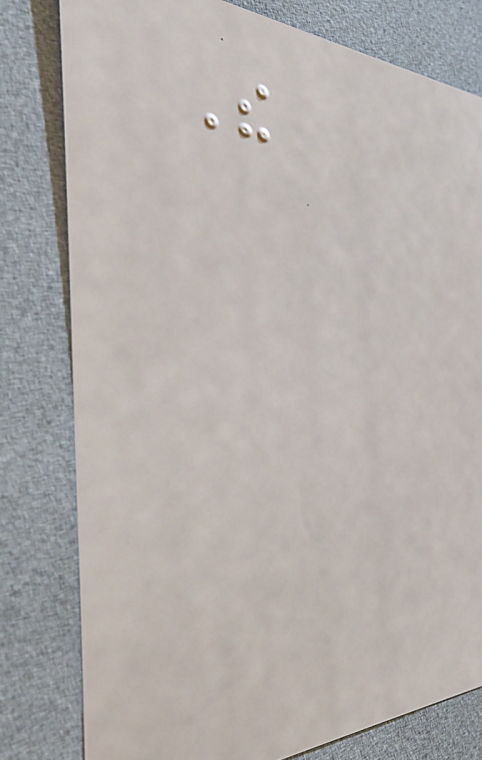The
